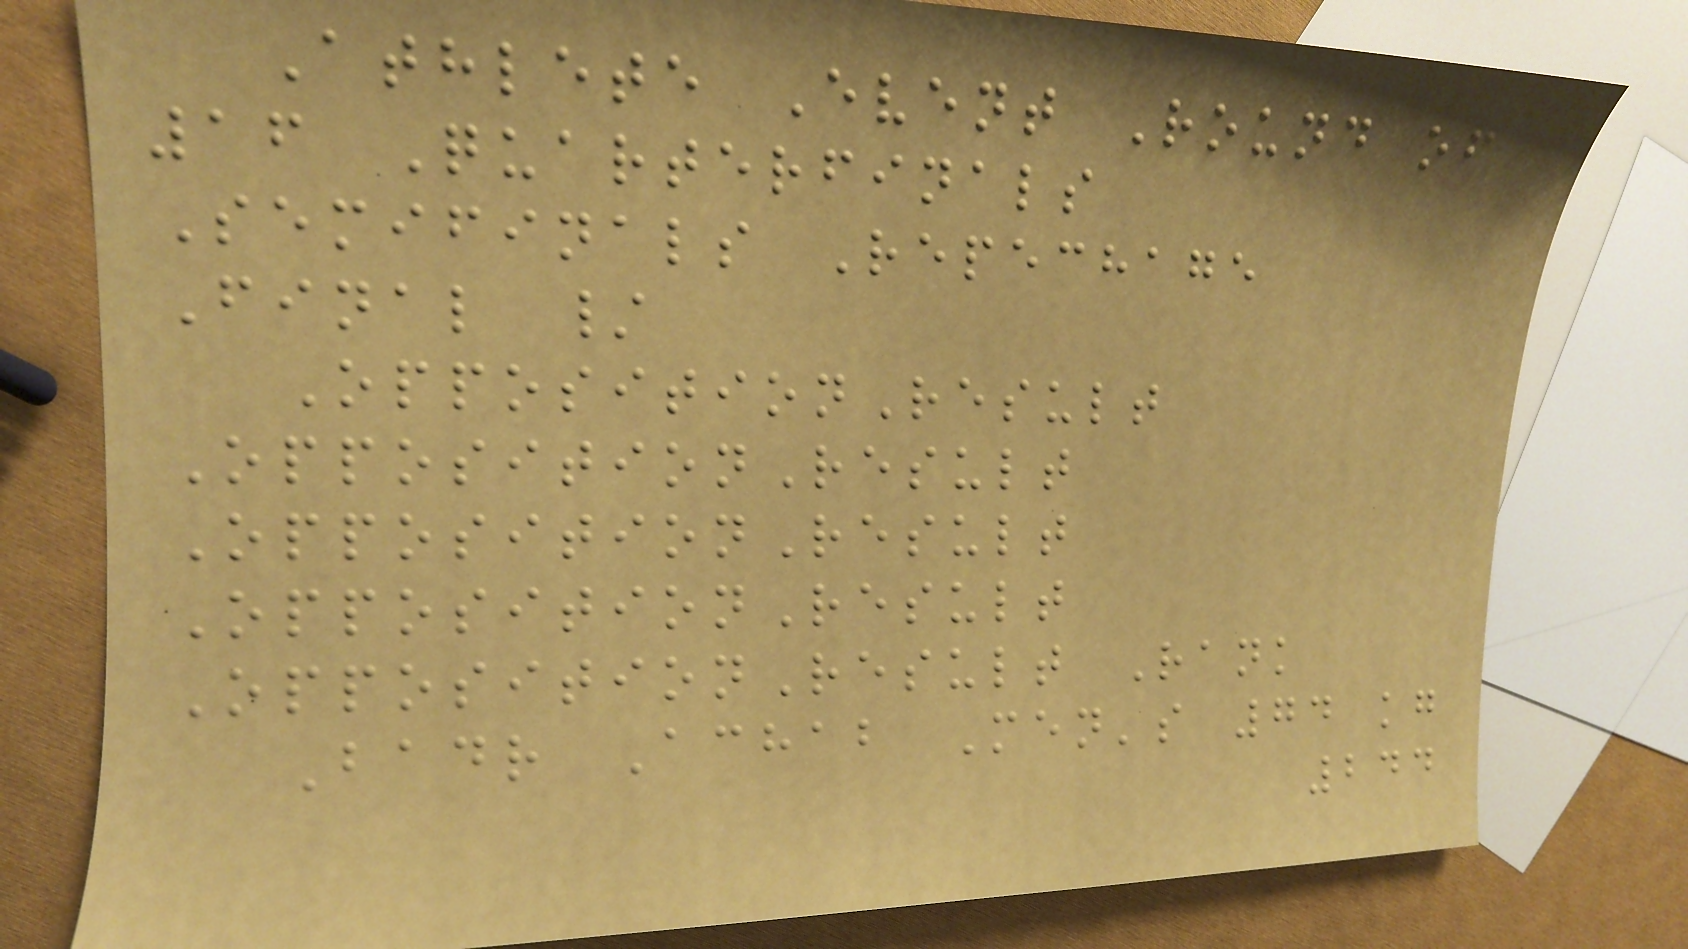Athlete Event Round of
16 Quarterfinals
Semifinals Repechage
Final /
OppositionResult
OppositionResult
OppositionResult
OppositionResult
OppositionResult Rank
Badr Achab Men's 74 kg
244
